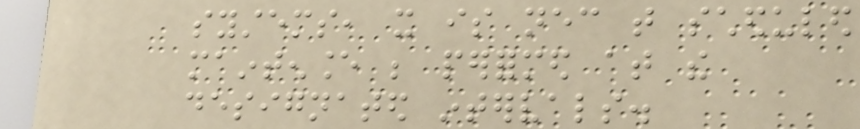systems, it is necessary that scheduled
maintenance be performed at the
designated intervals.
